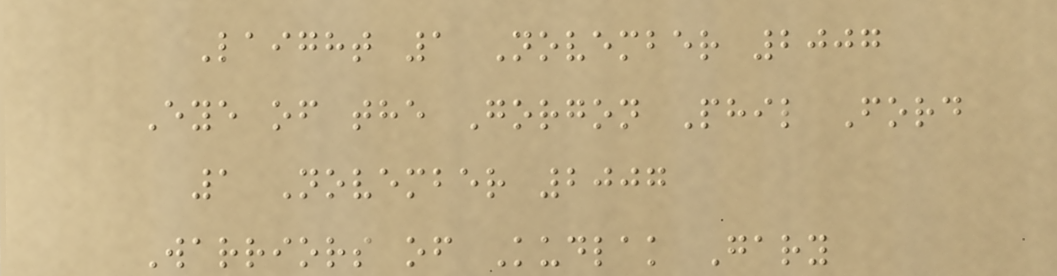Laight 1 November 2007
Eye of the Gorgon Phil Ford
1 November 2007
Warriors of Kudlak Gary
